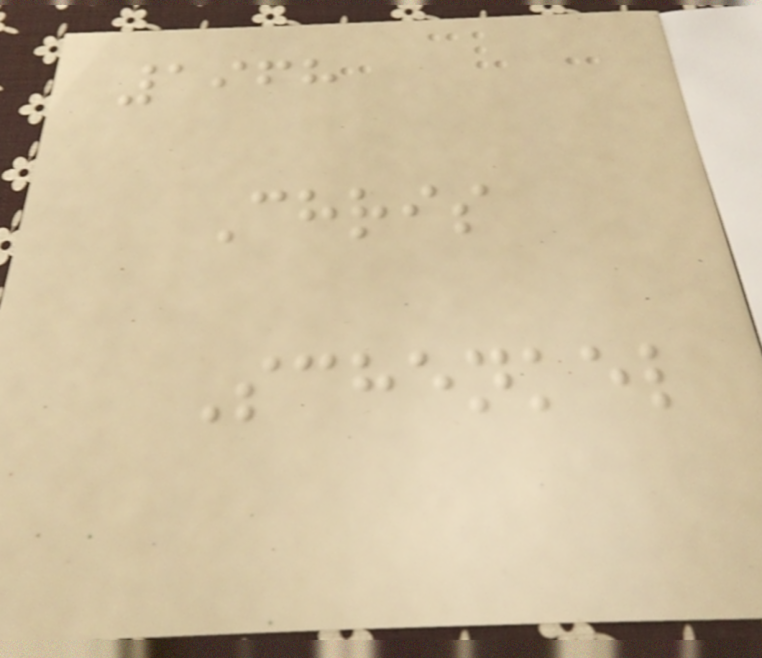1968
Chris
Schenkel
